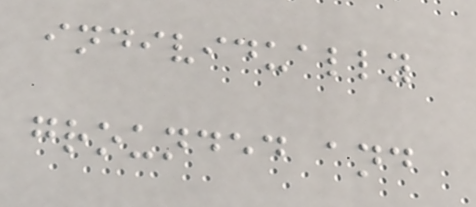individually
grounded and
